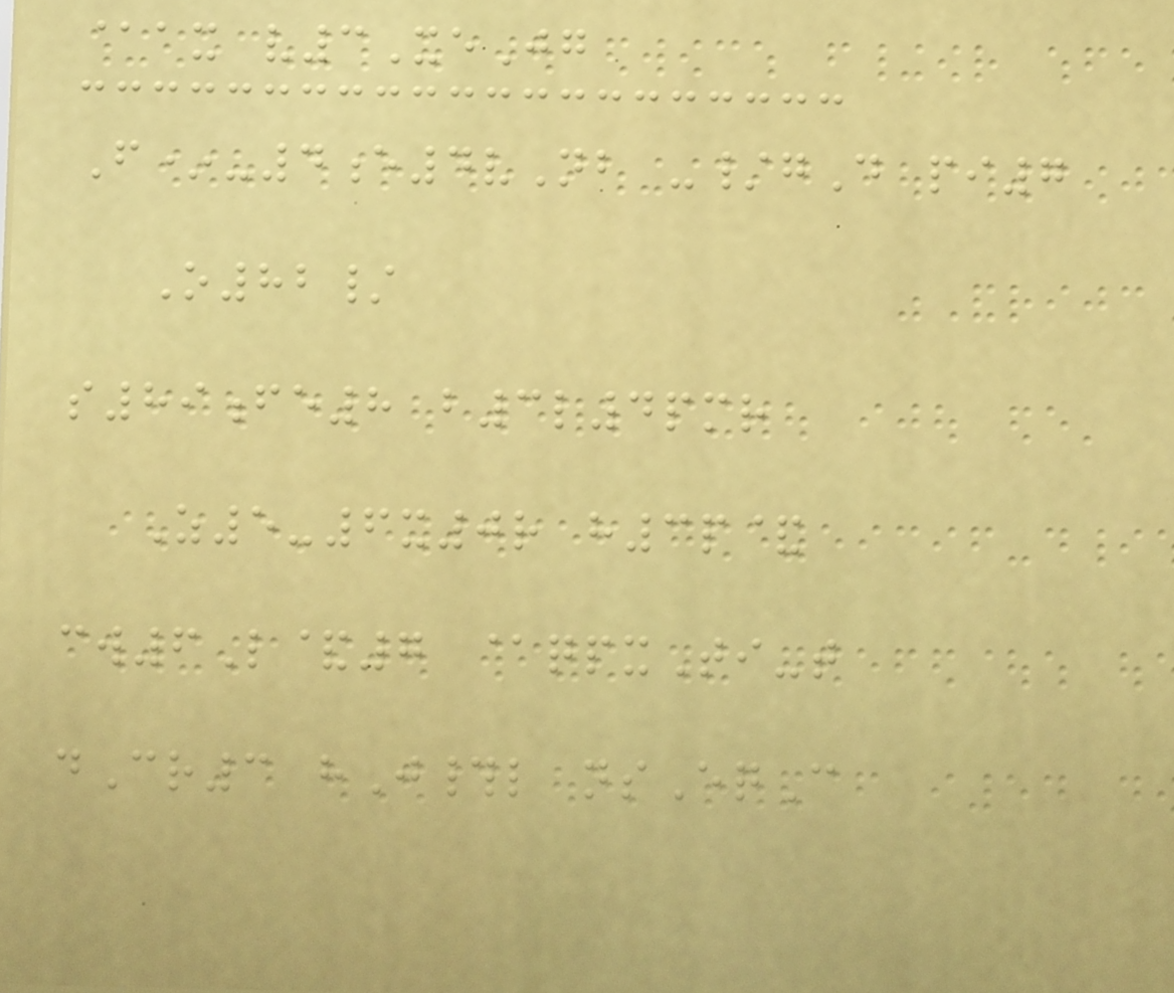@ax v3XeJg
F*-4e4vNb -/gD pi7
O82/
s89fe8 b3l4pmr
Z5-6x0r h3p&
cw6L&7 @qpxTi-t
dCr3 hJ#l nsEqC
